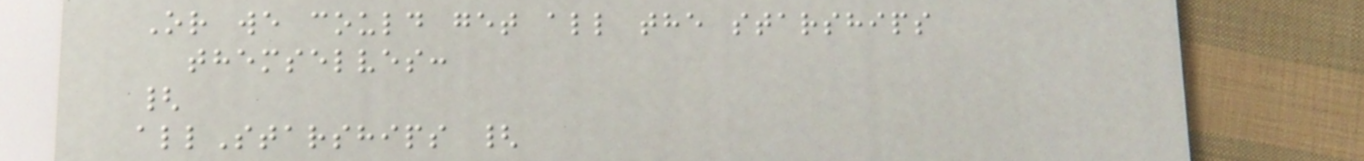Or we could get all the starships
themselves:
{
allStarships {
